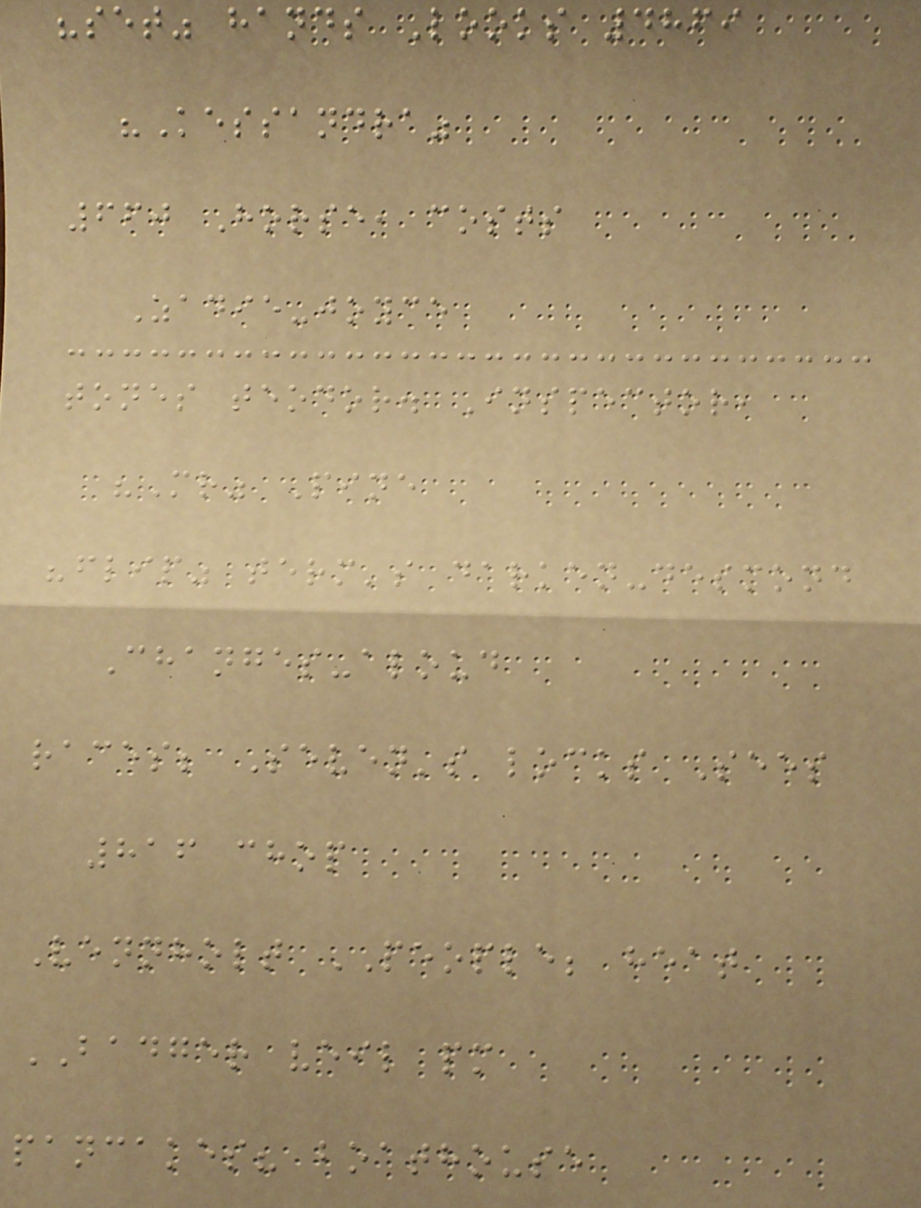"set" hands Looks 4869
"Kessandra"
660 Horse, costs
Zadie-joyce
tones teodor. Inspector,
"Mr" Pine
"flip" term's darken-desmond
Changes-aloud
races; Seven's locks Sees
816 chop
Vennholt PEOPLE; heat
BADGER veil pm
pancakes? boathouse
